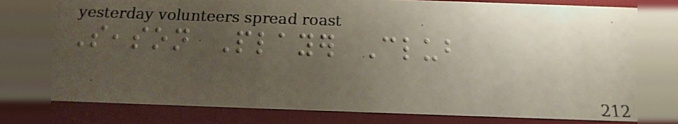Season Player Club
